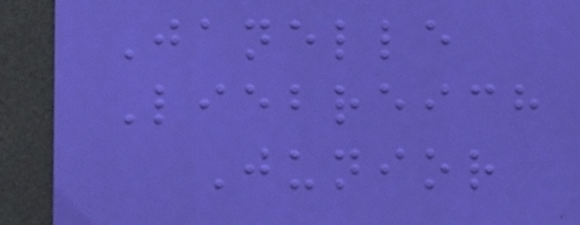Janelle
Liebreich
Junior
